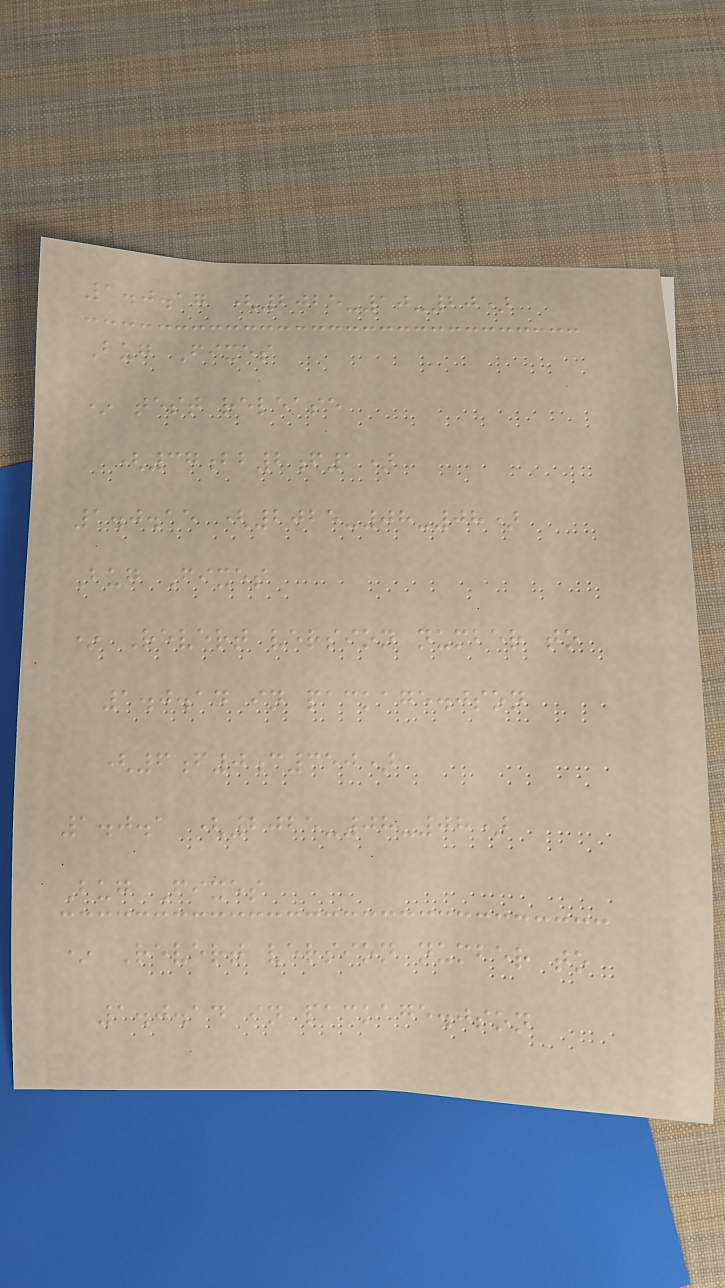1.0.17 (2025-10-20)
Bug Fixes
* test release
(37bb2f1)
1.0.15 (2025-08-08)
Bug Fixes
* Revert version number to
1.0.14 in package.json
(6f0c350)
1.0.1 (2025-08-08)
Bug Fixes
* Revert version number to
1.0.14 in package.json
